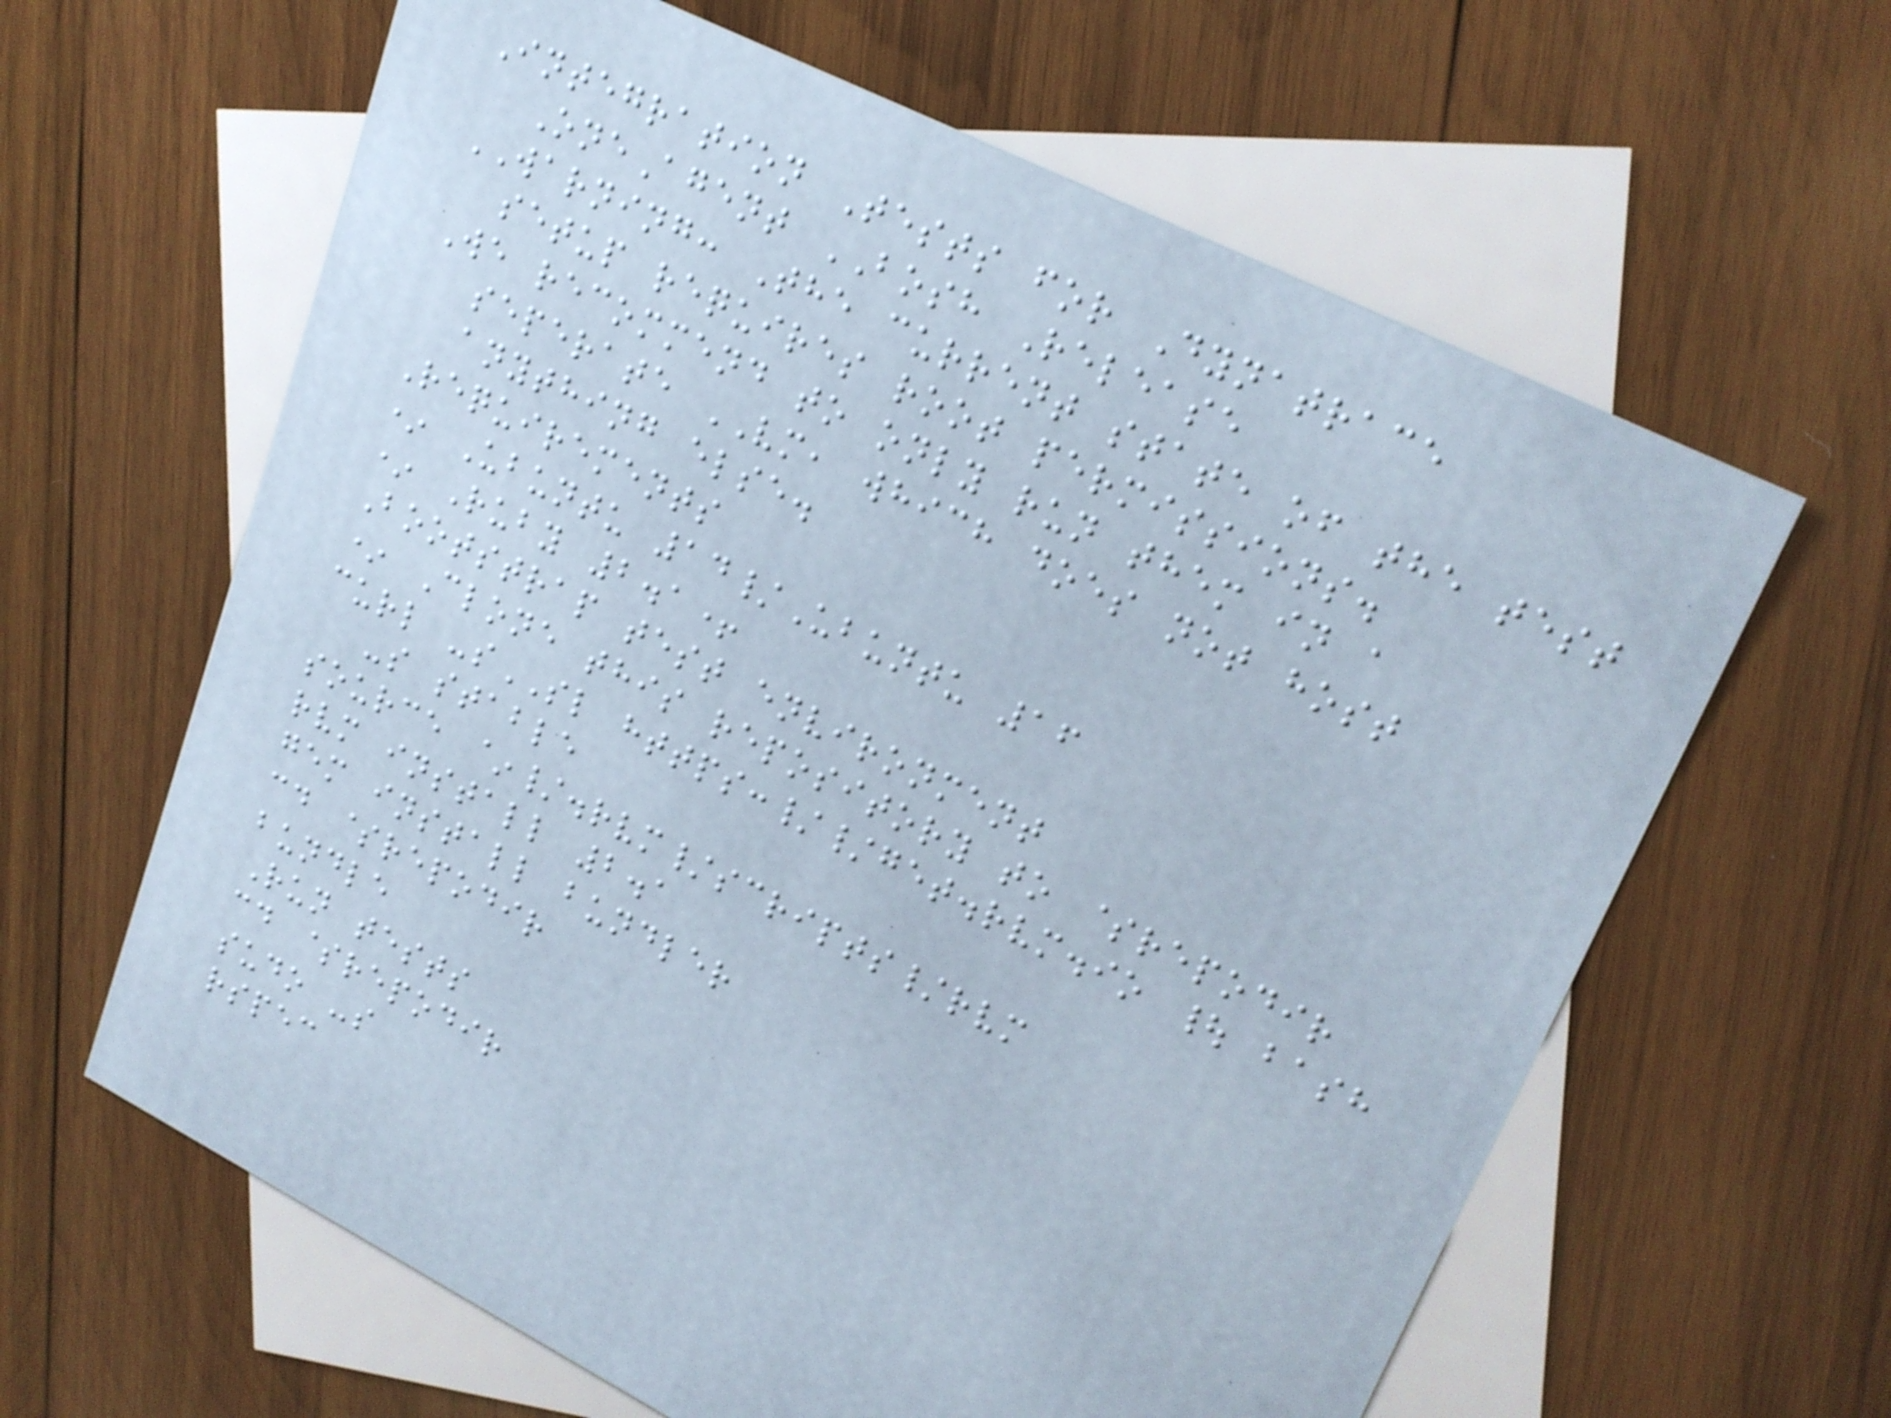Integration Tests for Dynatrace
OneAgent BOSH Release
WARNING: The current state of the test
setup requires root permissions.
We recommend to only run them in a
seperate VM, which does not host
anything else.
Requirements
* Ubuntu 14/Ubuntu 16
* Ruby 2.1+
Bootstrap test environment
* Clone this repository to $repodir
curl -sSL https://get.rvm.io | bash
-s stable
source ~/.rvm/scripts/rvm
rvm install 2.1
gem install bundler
cd $repodir
bundle
Run tests
cd $repodir
sudo -s
rspec
